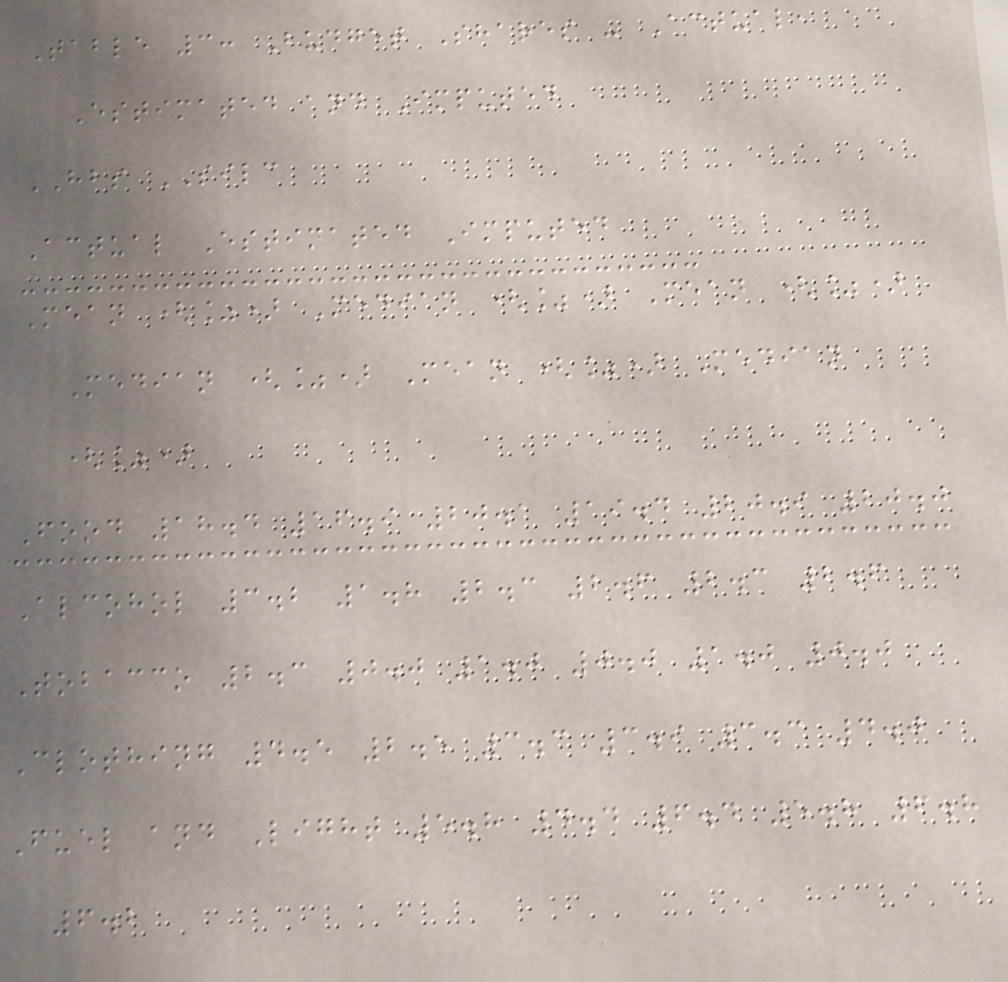Table 3: Budget Shares - Actual,
Estimated and Imputed
HBS SILC
Actual Estimated Imputed
Mean (%) Median (%) Mean (%)
Median (%) Mean (%) Median
(%)
Food 18.4 16.9 20.1 19.4 20.9 20.0
Alcohol 3.2 1.8 2.3 2.6 2.3 2.6
Tobacco 2.3 0.0 1.0 0.0 1.0 0.0
Clothing 4.5 2.5 3.3 3.9 3.3 4.0
Fuel and Light 5.8 4.4 6.4 5.8 6.8
6.2
